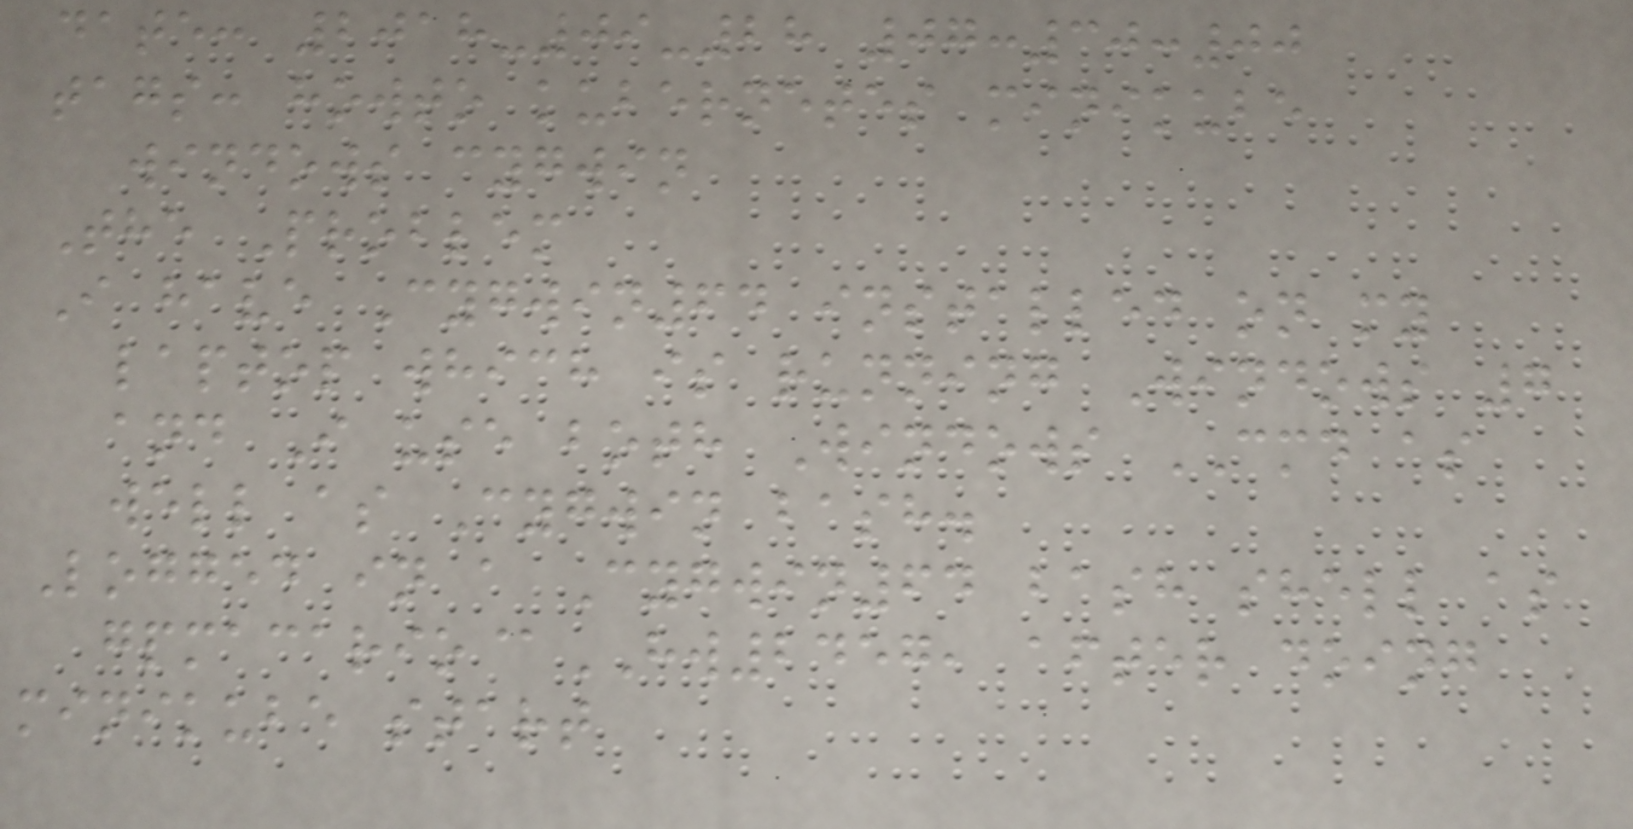date: 2018-09-28 07:30:00
tags: howto kubernetes minikube
windows cygwin
The Problem
I have Cygwin64 installed on my
laptop which is running Windows 7
and I use both Windows CMD as
well as Cygwin bash.
Logged in a Cygwin64 bash shell as
gpmacario@HW2457, after doing
minikube start
